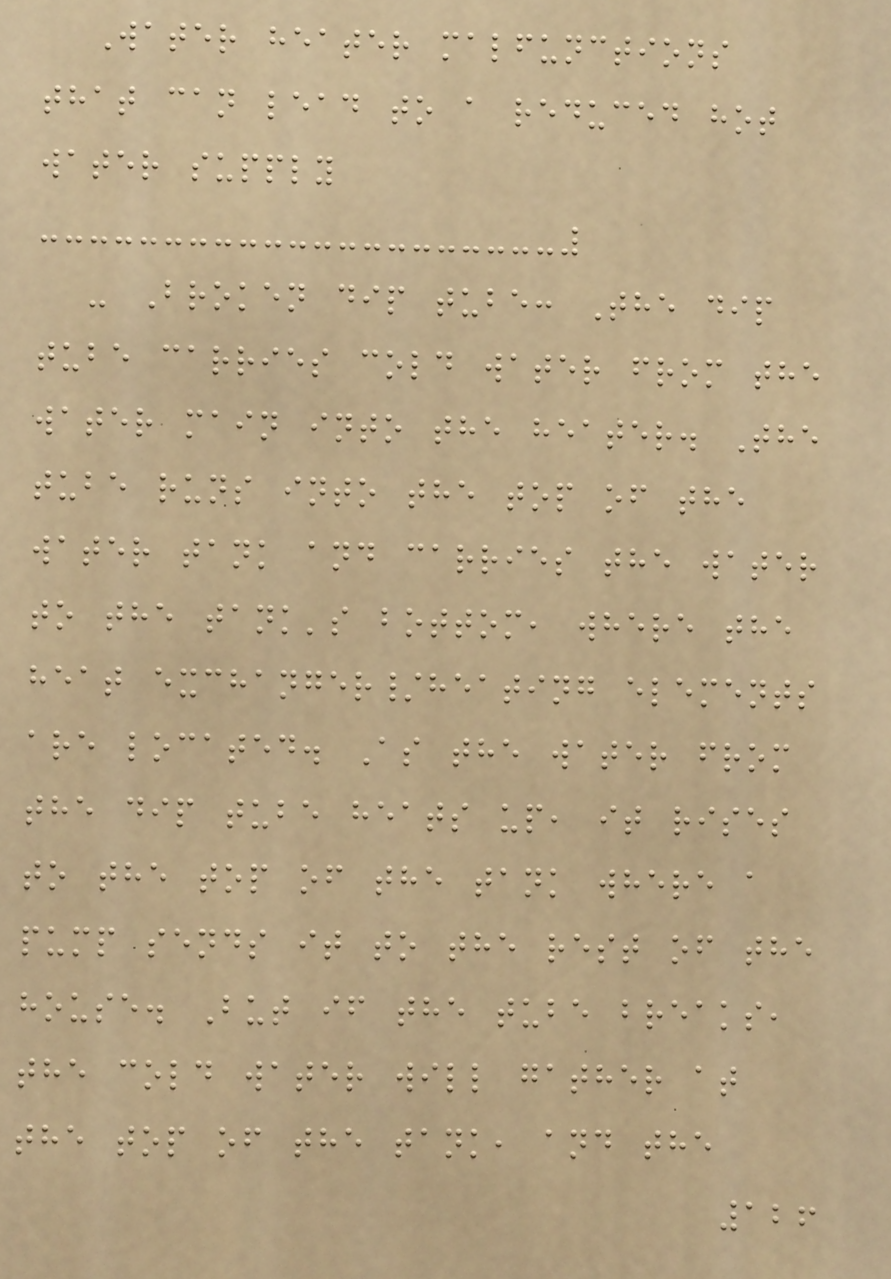Water heater malfunctions
that can lead to a reduced hot
water supply
- Broken dip tube: The dip
tube carries cold water from the
water main into the heater. The
tube runs into the top of the
water tank and carries the water
to the tank's bottom, where the
heat exchanger/heating elements
are located. As the water from
the dip tube heats up, it rises
to the top of the tank where a
pump sends it to the rest of the
house. But if the tube breaks,
the cold water will gather at
the top of the tank, and the
126
